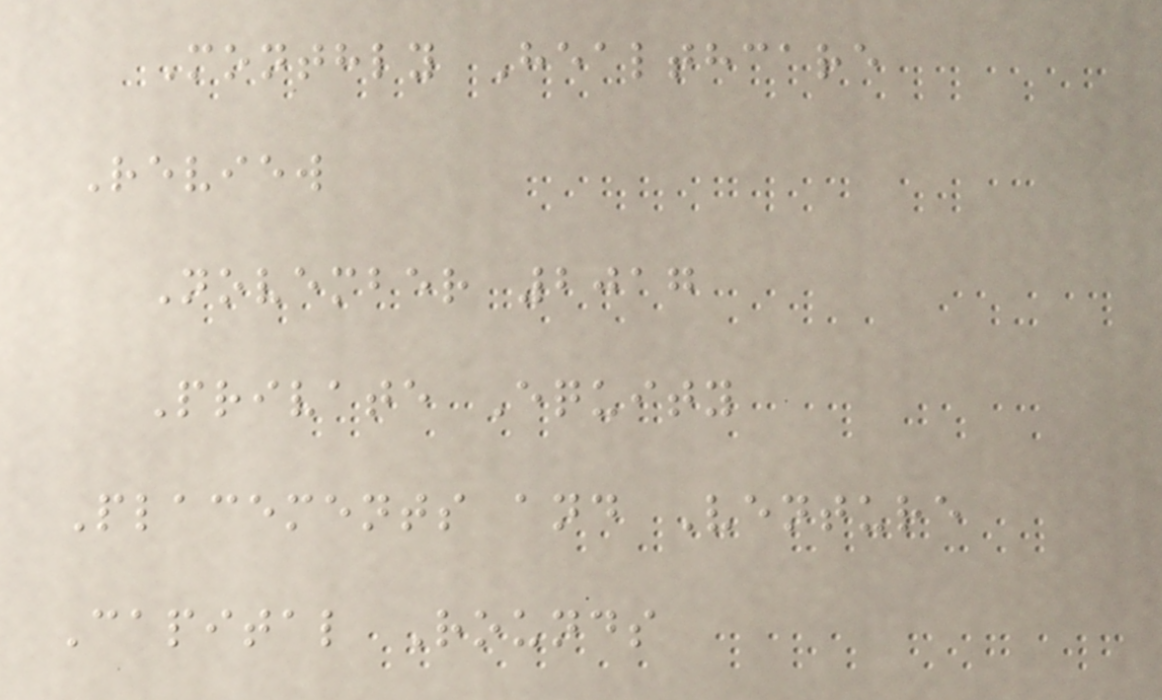Monthly Healthcare
Review
November 2017
Private Equity
Placements and Venture
Capital Rounds
